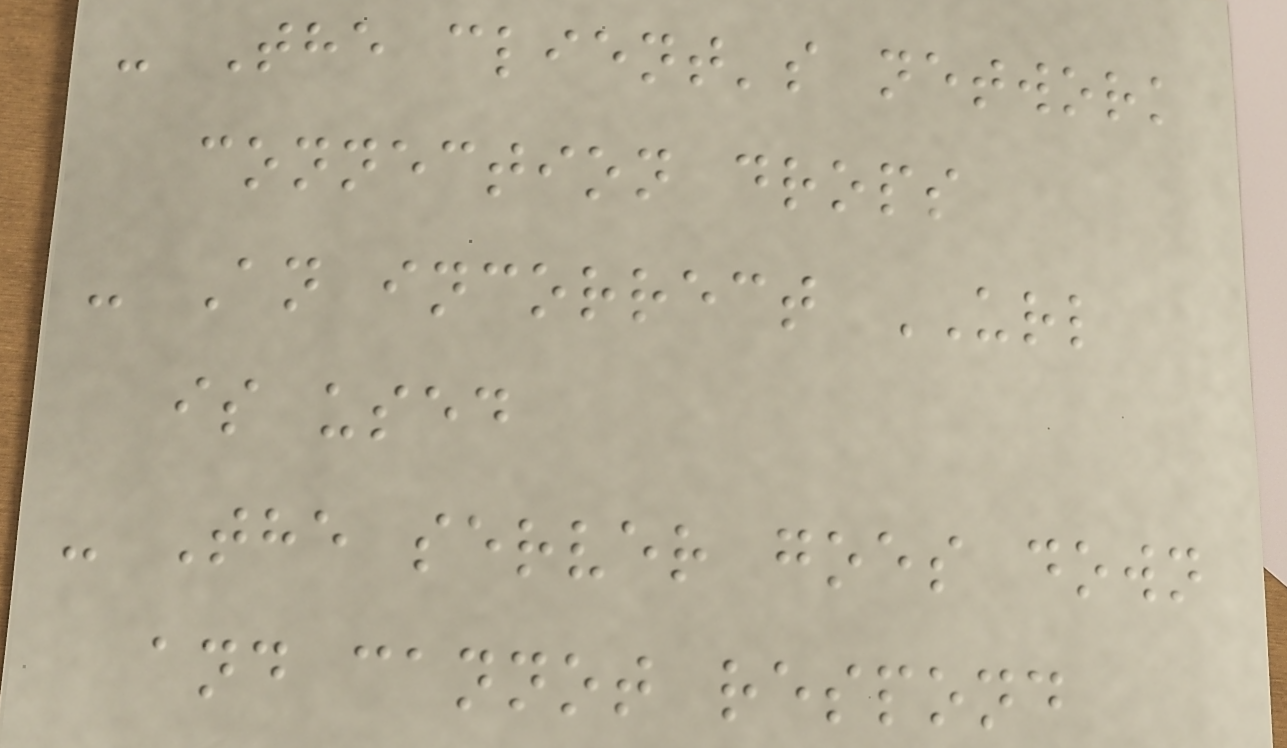- The client's network
connection drops
- An incorrect URL
is used
- The server goes down
and cannot respond
